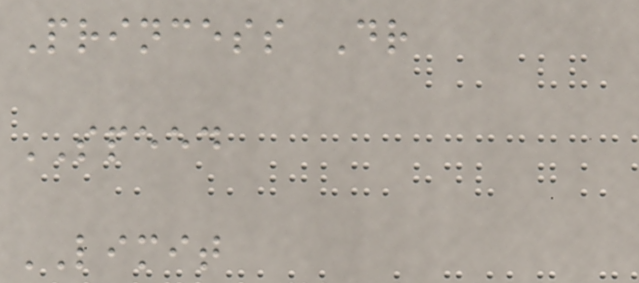Princess Dr
SPEED
LIMIT
